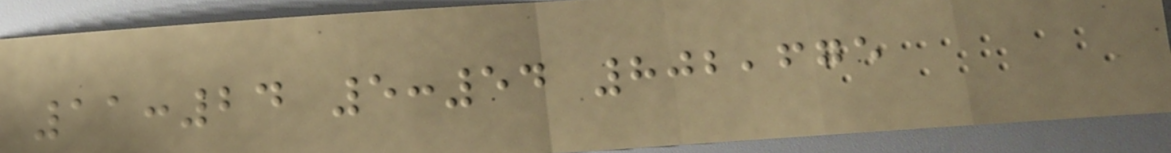11:24 5:54 802,675
